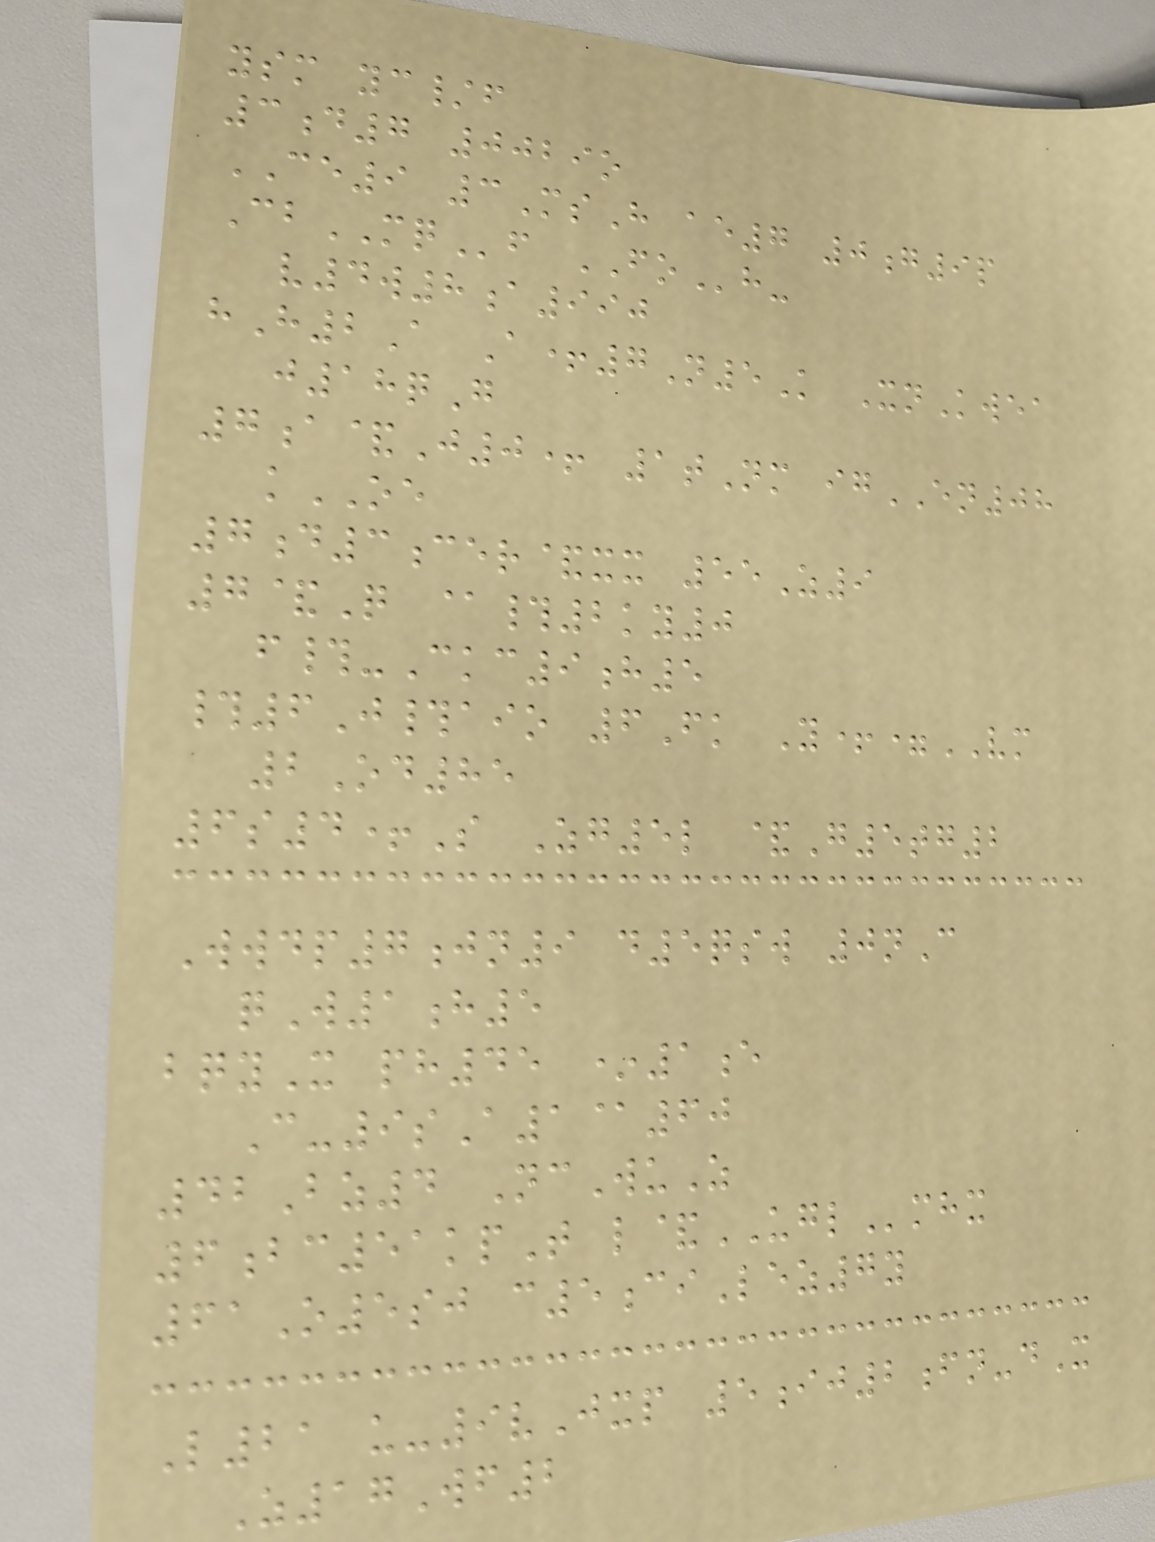ysm yc/f
3d7 0029o
CE9 3MsH ae7 0g9p
CbMQf FOh-
v4w8a990
hH2A A+7N5K XnKwea
j18qG
7a&J0+ 1tNm igEN08
kOE
7d3cer&xx 55Z9
7&Q @#2ky0
f#-Ckc9h5
#6J#aio 6Fk Y+=VM
2Od85
6s4+S Zg5l &G5tg2
Wwdp7jn9 d5qsw 0nC
qW1h5
bqyX ph45 *1e
C-9sA1@60
42Bz4 NcWuZ
6bc51kpT l&UGLmhx
61O5sj c5ciLez7y
L21 u-9vJxp 5ij2fn-dX
Z17Wf2
